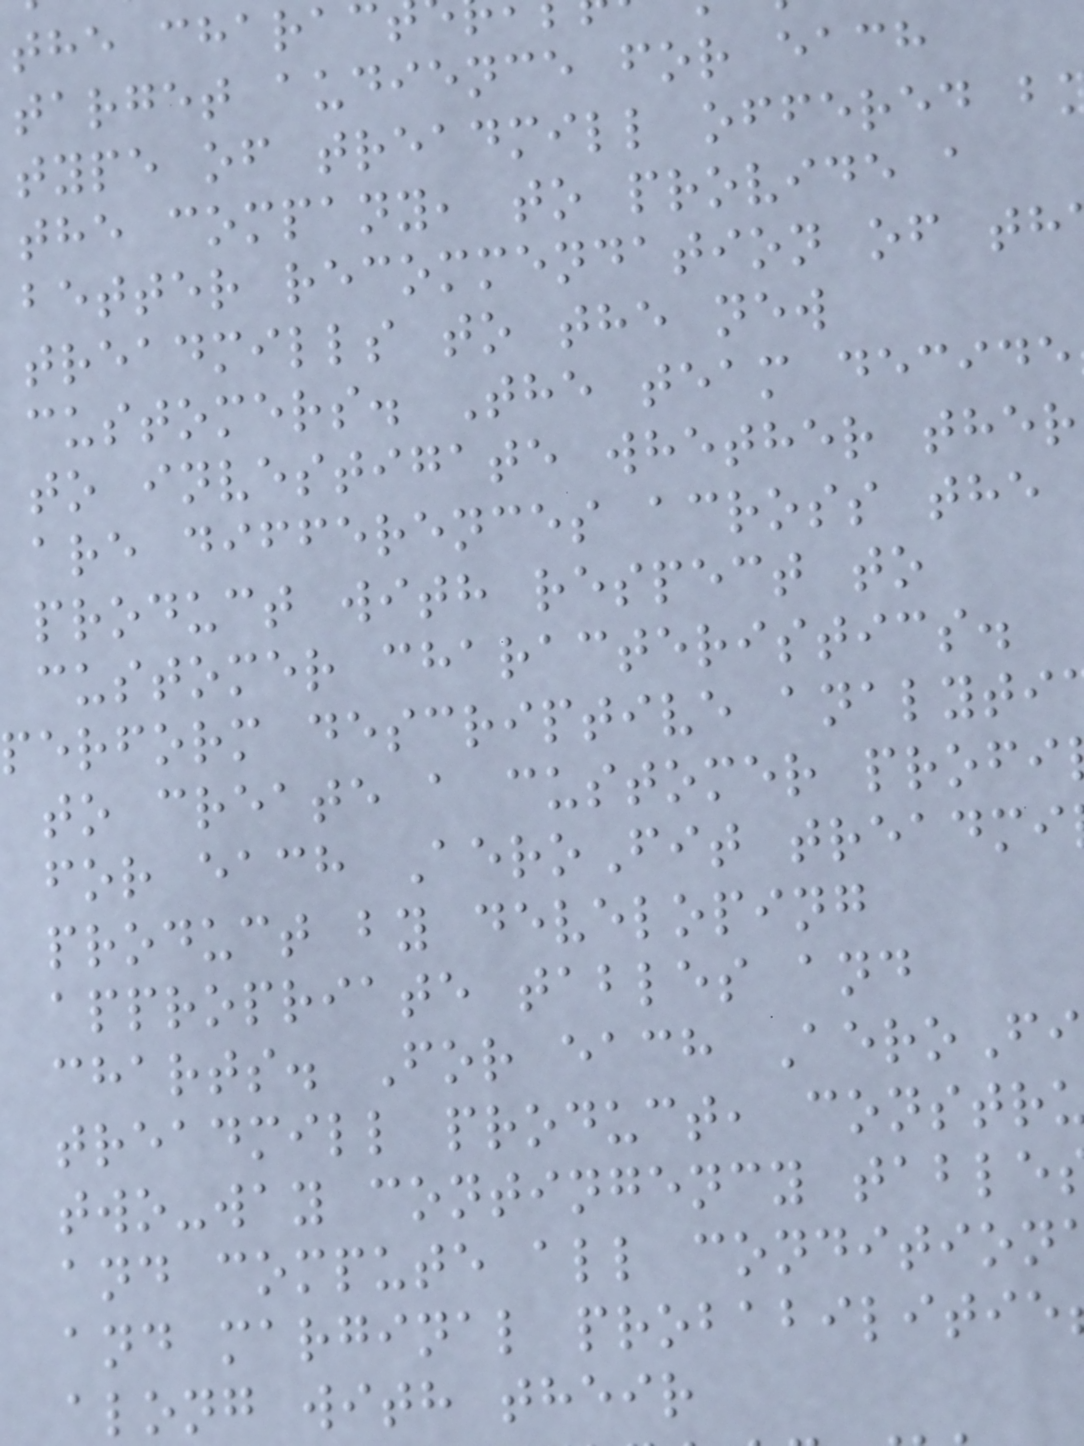the charac
target audience for each
type of treadmill offered b
the company, to provide a
better recommendation of th
treadmills to the new
customers. The team decide
to investigate whether ther
are differences across the
product with respect to
customer characteristics.
perform descriptive analyti
to create a customer profi
for each AeroFit treadmi
product by developing
appropriate tables and
charts. For each AeroFi
treadmill product, constr
two-way contingency table
and compute all condition
and marginal probabilitie
along with their
